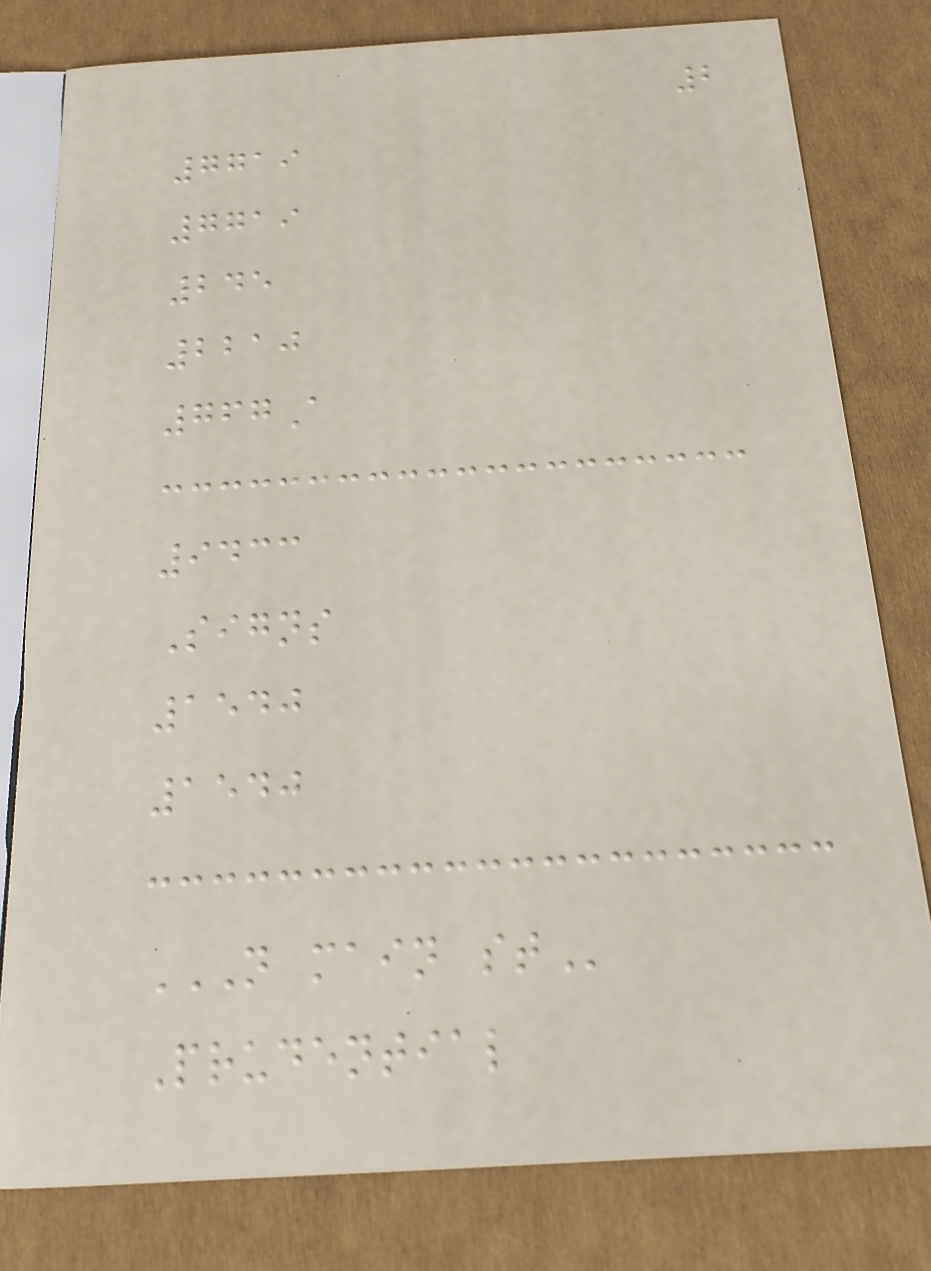2
7719
7719
245
2210
767A
9433
Signs
1540
1540
N MAIN ST
Prudential
